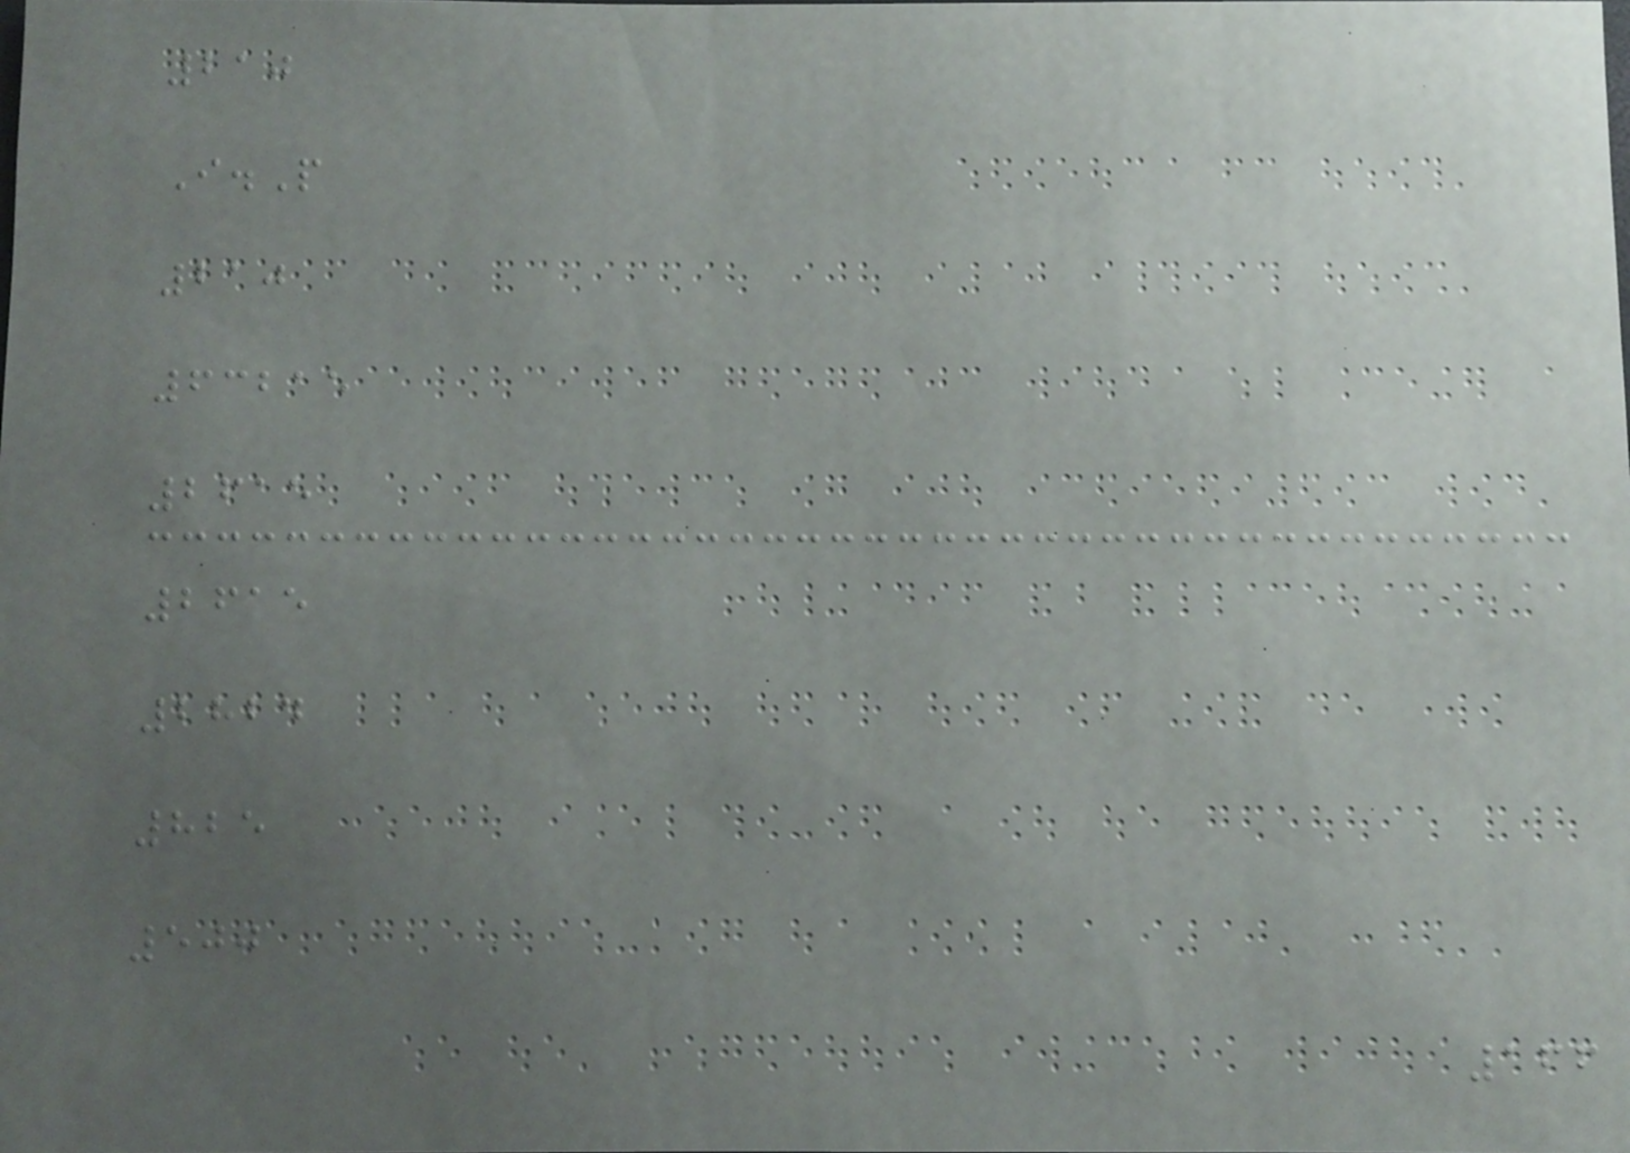210
I.P
210
63215
2615
2615
2824
825
500
166
